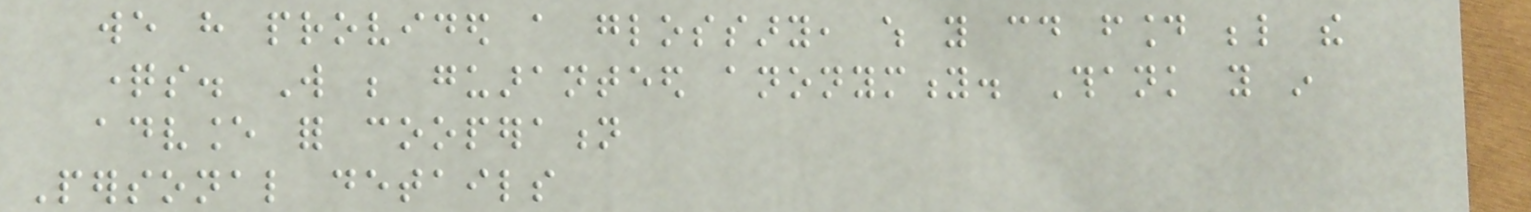we have provided a glossary, which you could found below the
questions. Will be guaranteed anonymity. Thank you in
advance for cooperation
Personal details
